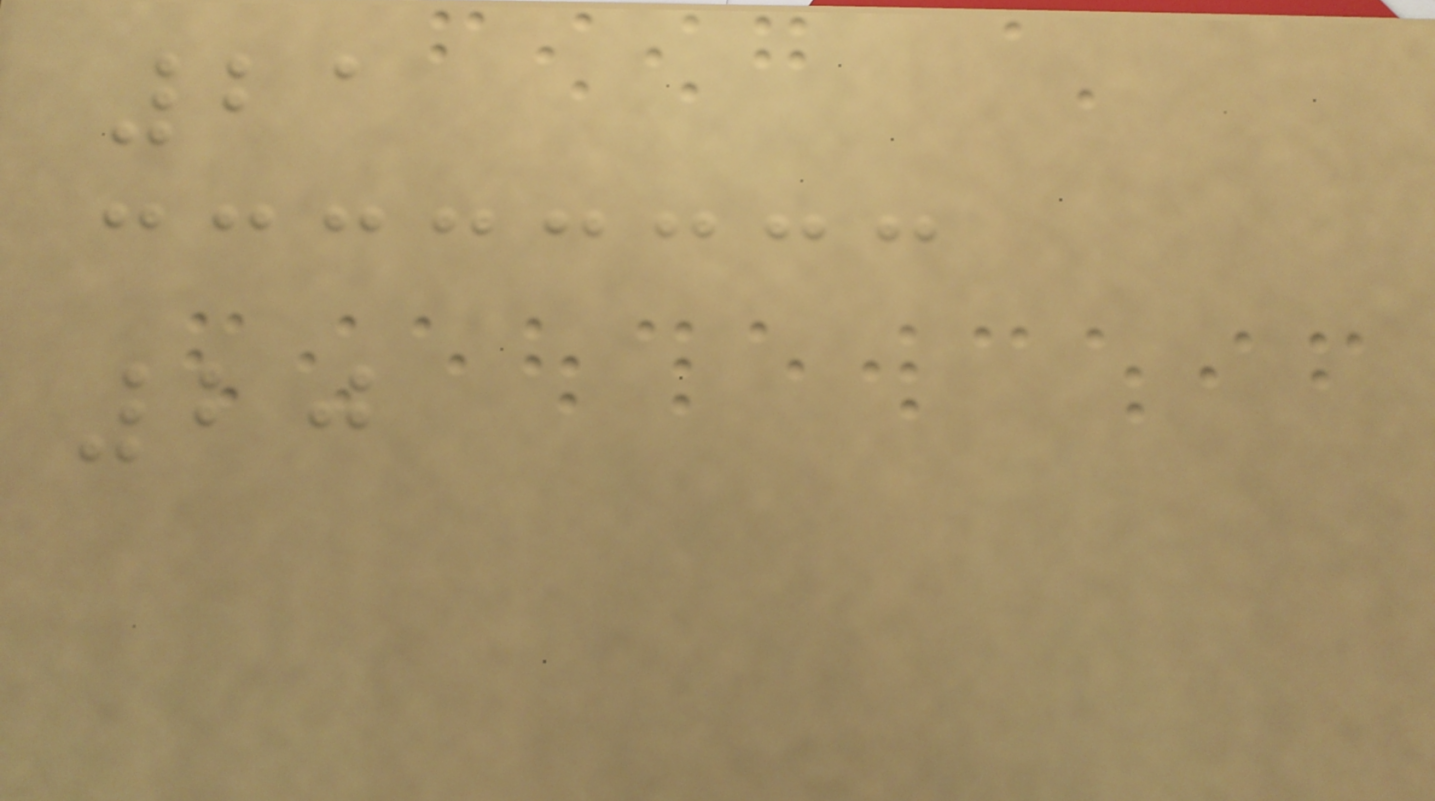21
20
